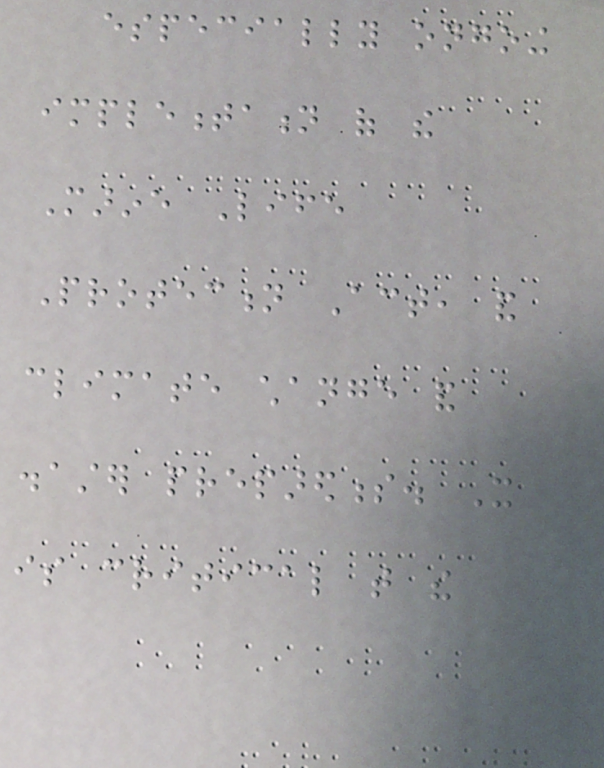especially ongoing
implementation of the
Marine Life
Protection Act, and
climate change and
disaster preparedness. It
is critical that the
